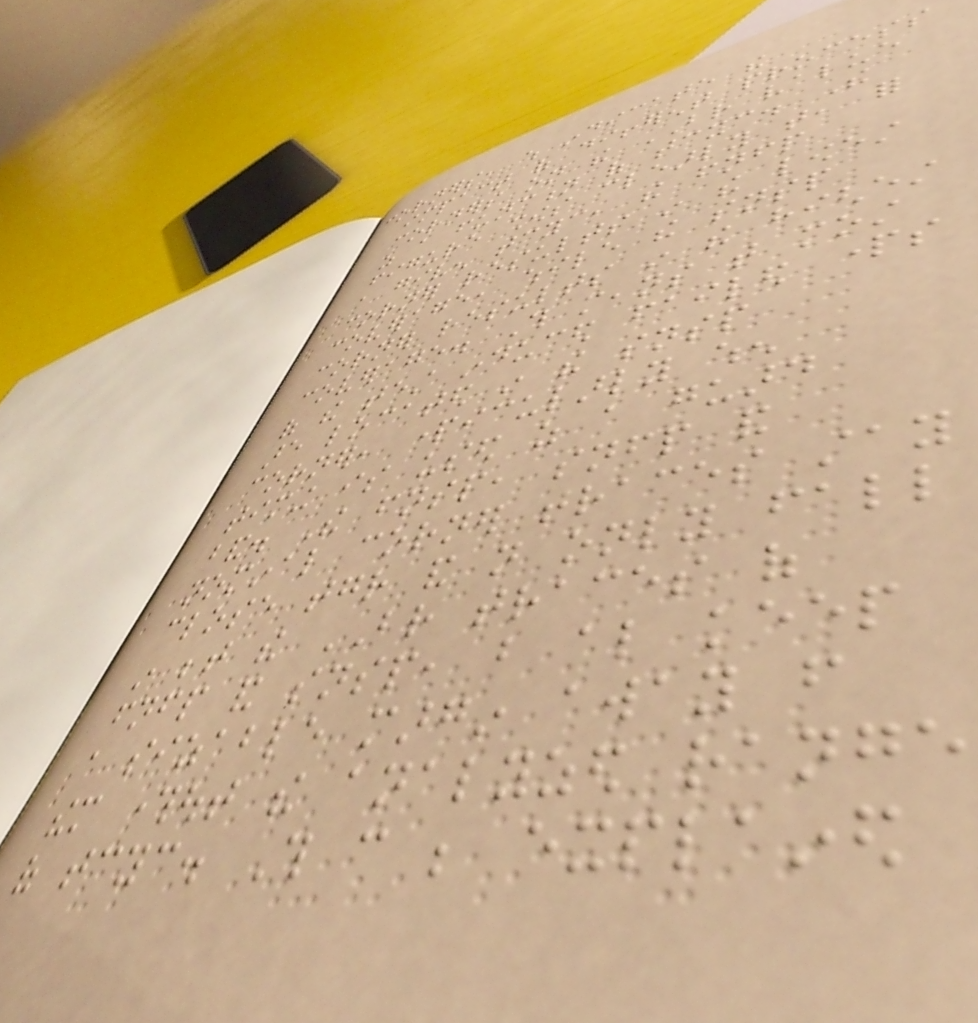corners, which indicate the
impact of different process
corners on the BR value
as a function of tcyc. The
figure shows clearly that, for
a given tcyc, the fnfp
corner results in the lowest
coverage, while the snsp
corner results in the highest
coverage. This means that most
of the test induced failed parts
are located in the snsp
corner, particularly when
timing is used as a guard
band. The fnsp, snfp and
nominal corner traces stay
close together and not only fall
in between the BR traces of
fnfp and snsp, but also keep
a sizable margin away from
them throughout the analyzed range
of tcyc. This can be explained
